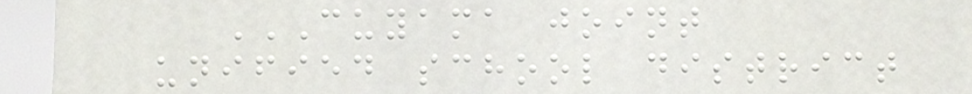CUYAMA JOINT
UNIFIED SCHOOL DISTRICT
